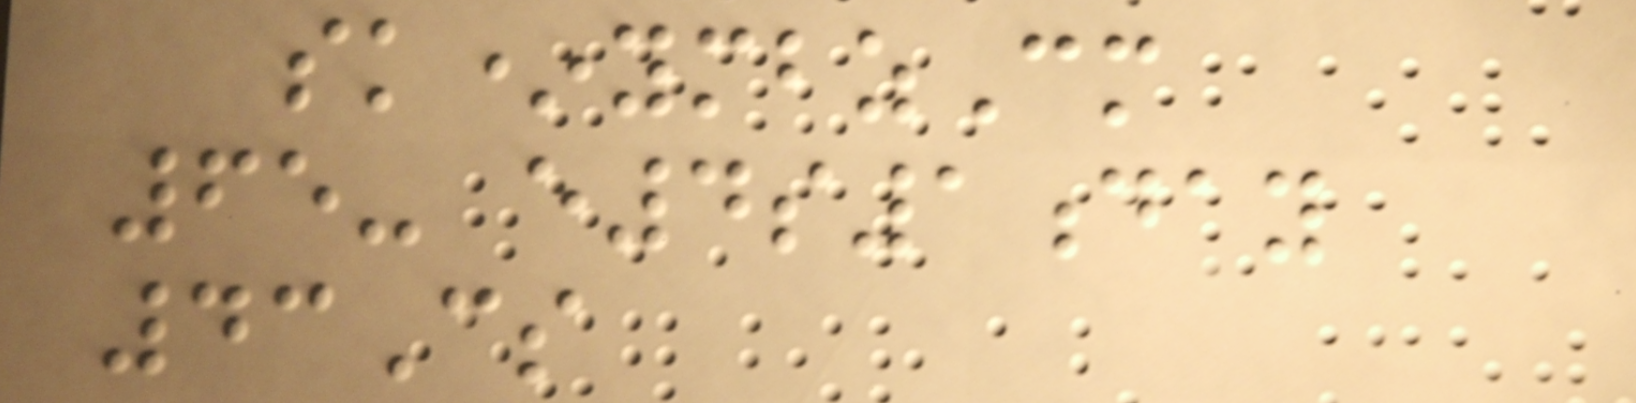sk*ymbzCm
65- e4s1day
43Cs
